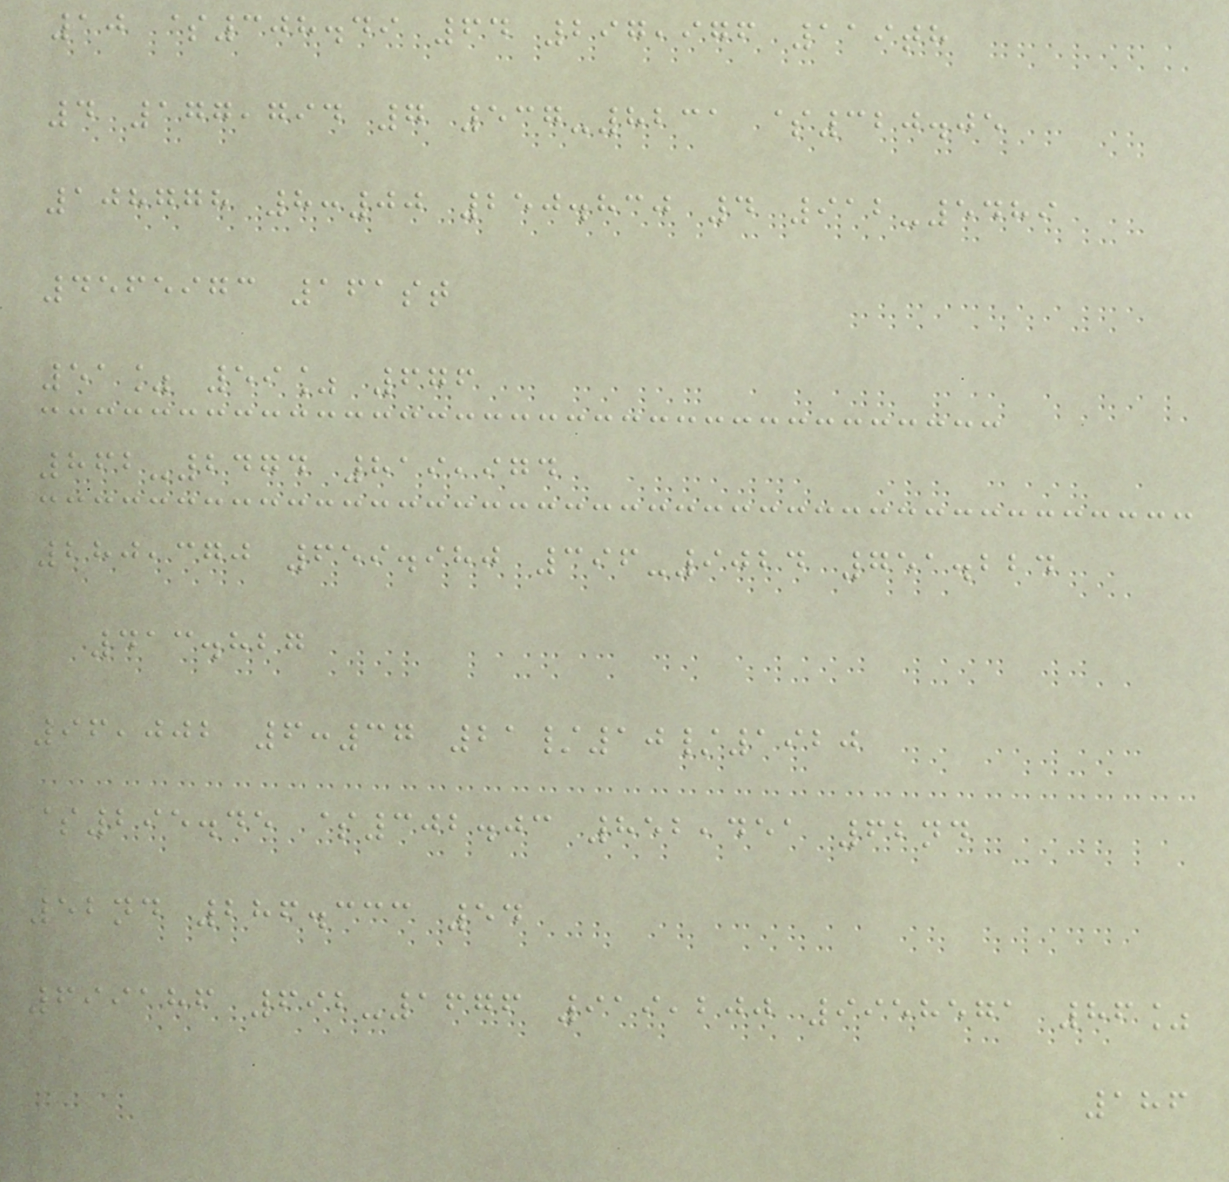10 $308.49 64 297,976 119th
4 177,794 7 537-8231 $320.05
108778 8:00 250.830 4 912-5489
4565973 161st
51% 59% 676
862-2474 819,974
280,370 659.980 396-9024 751.224
413.827
96,002 6:37 21/10/1920
$295.45 $302.03 852,451 62nd
52nd 286.333 54
699186 692-1676 919,200 9958571 86%
186
